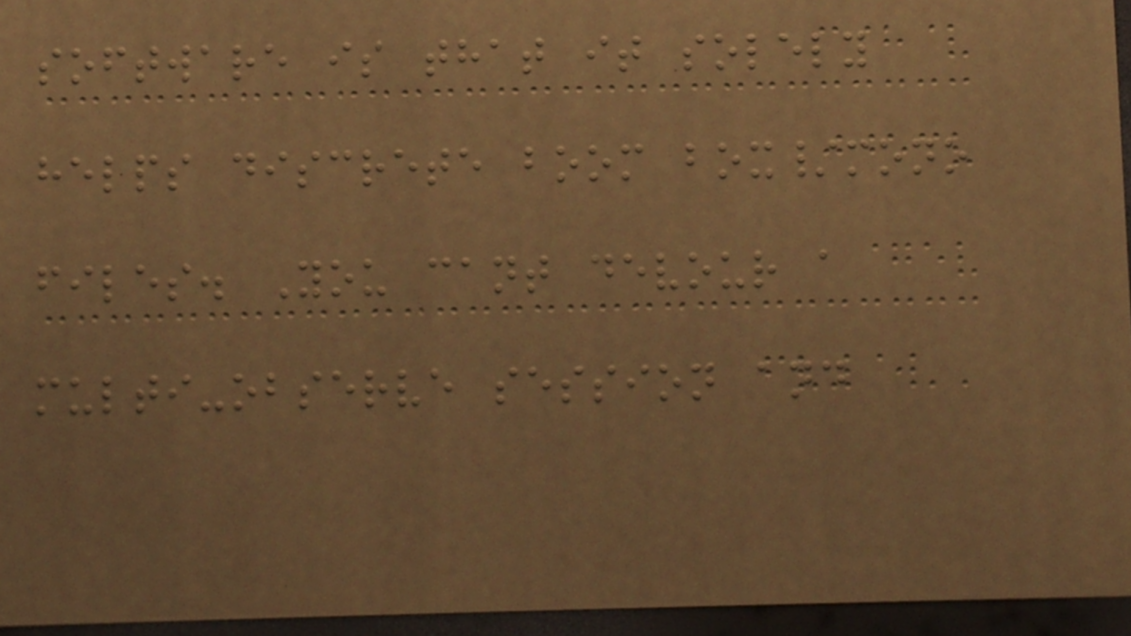software is that it solely
helps discrete boom box/mono
files. You cant devour a
multi-observe session and
